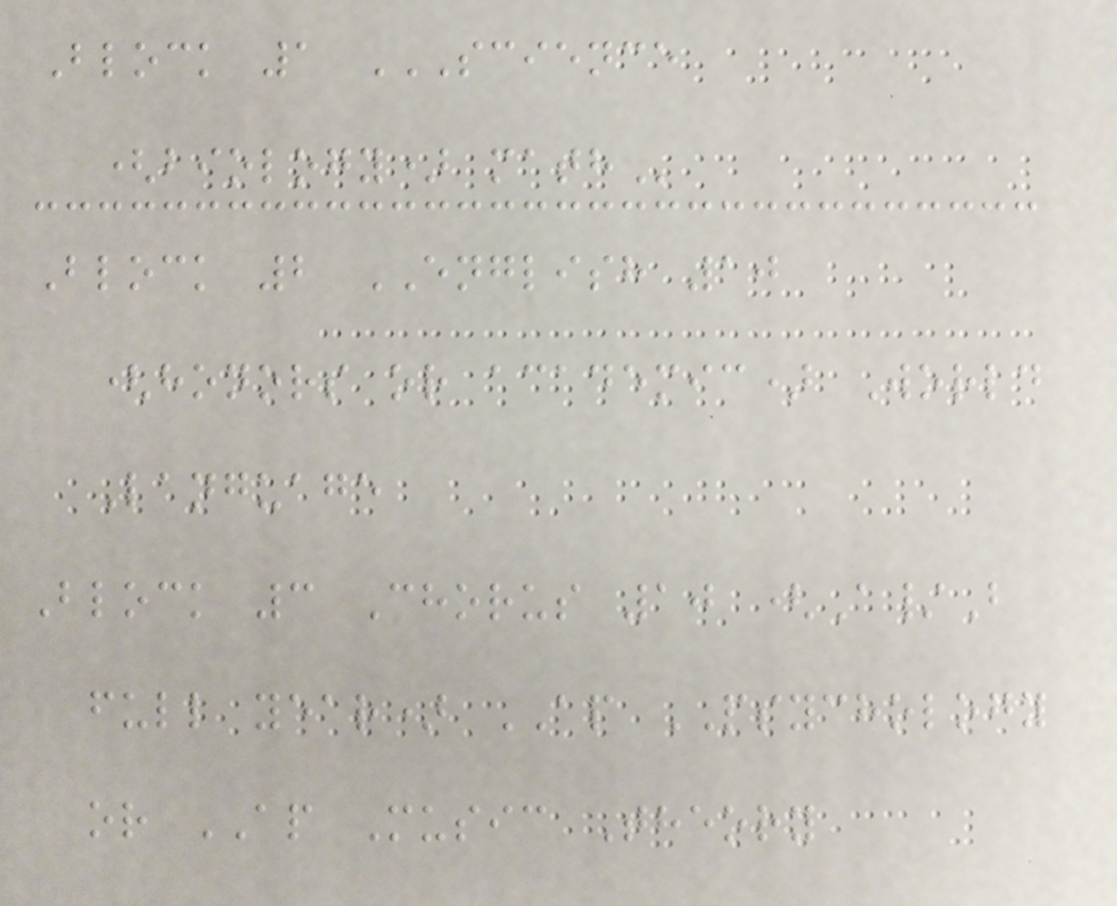Block 1 SCIENCE
(BIOLOGY) MATH
Block 2 ENGLISH 10
(honors or academic) World
Language
Block 3 Chorus 10 (A/B
full year) AP PSYCHOLOGY
or AP Music Theory
